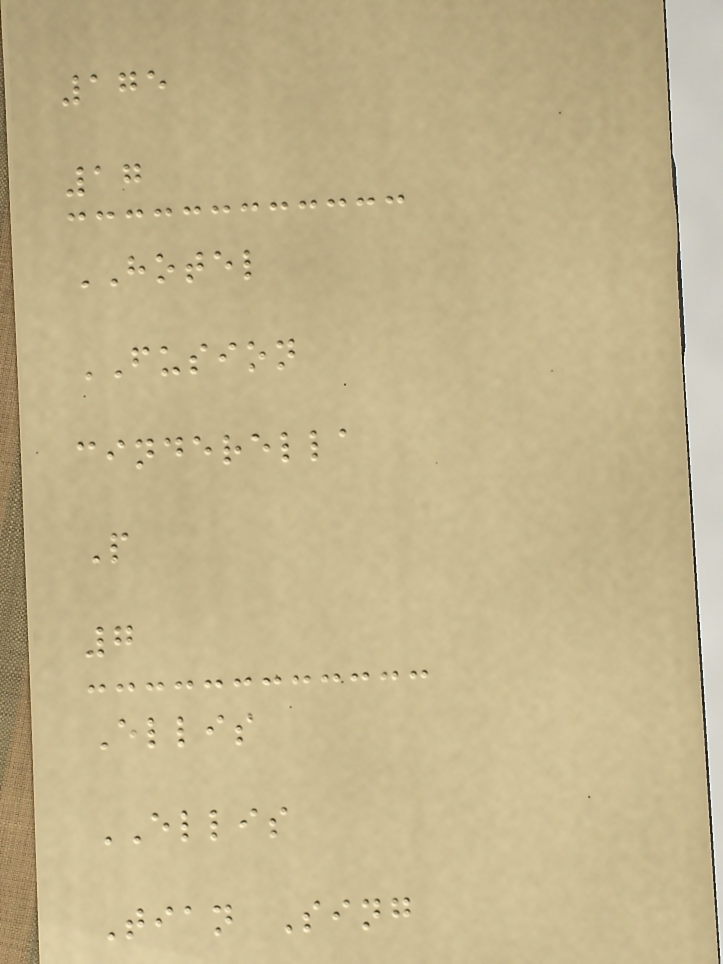175
17
HOTEL
FUSION
cinderella
P
7
Ellis
ELLIS
Tian Sing
